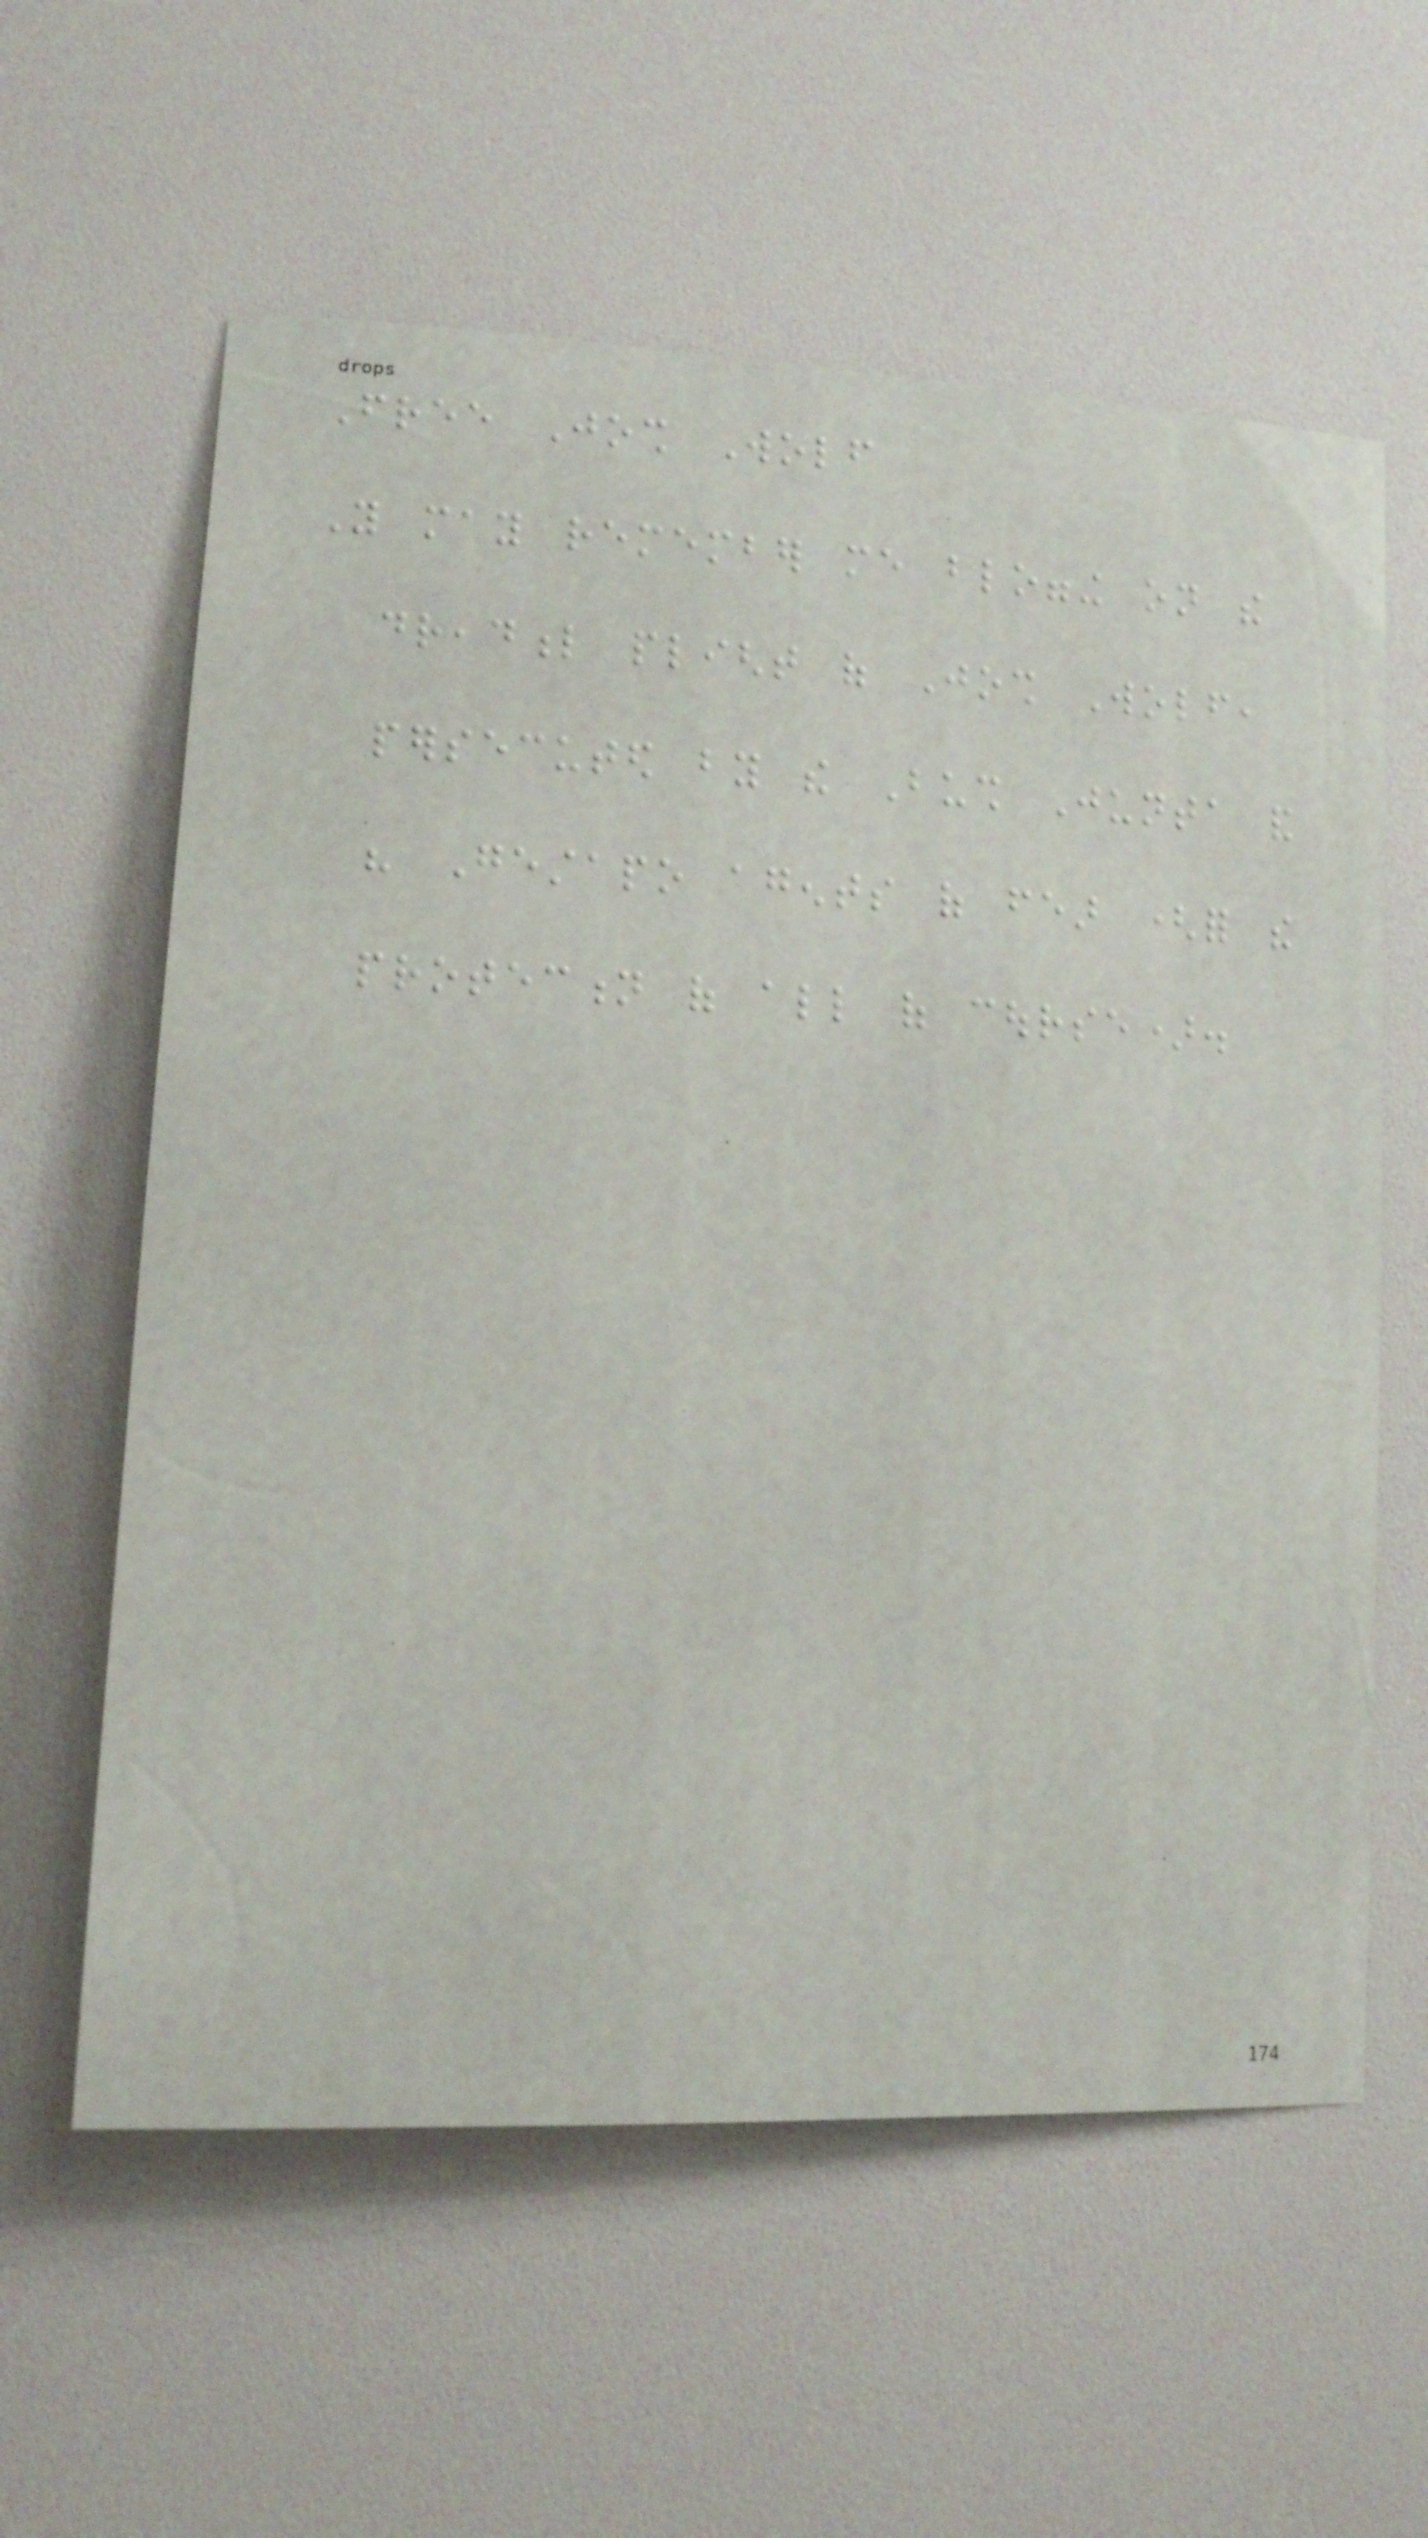Free Josh Wolf
You may remember me blogging on the
dreadful plight of Josh Wolf,
persecuted by the Bush Junta and
his Gestapo agents of fear (for the
protection of all of course).
